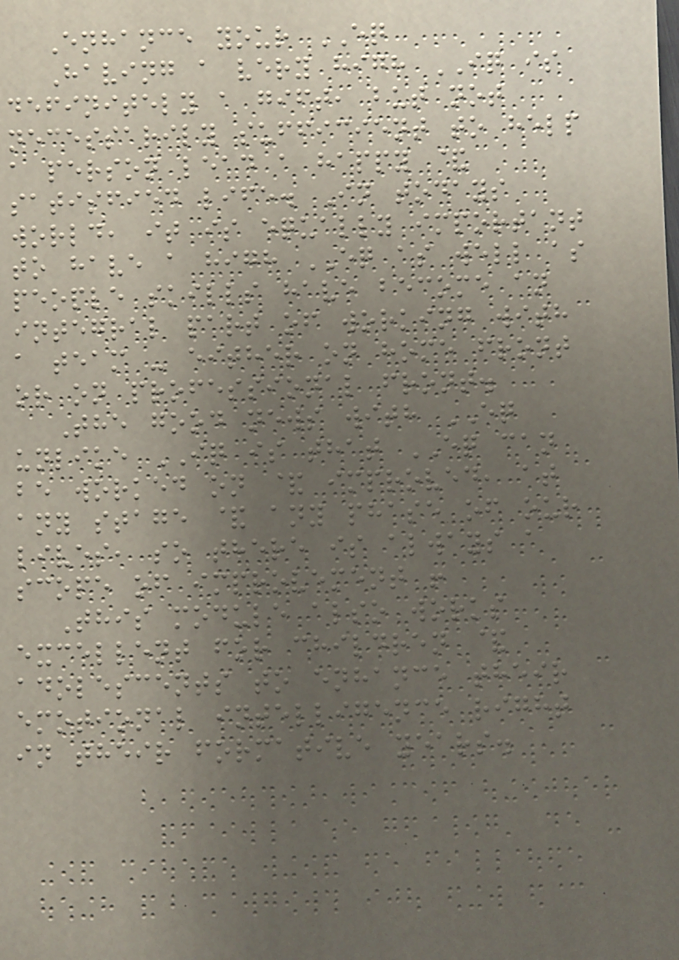Enhance your EQ
Having a very high IQ is
definitely a gift, but not
necessarily sufficient to help
a person lead a happy &
satisfied life. In todays
world, it is equally important
to have a high EQ as well as
people skills have become an
integral part of working with
a team - either on home front
or on professional front.
The good news with EQ
unlike IQ is that EQ can
be worked on & improved, at
any stage & any phase of our
lives, so there is always a
scope of improvement !
This module also works
excellent for children &
adolescents to enhance their
emotional intelligence right
in their formative years.
